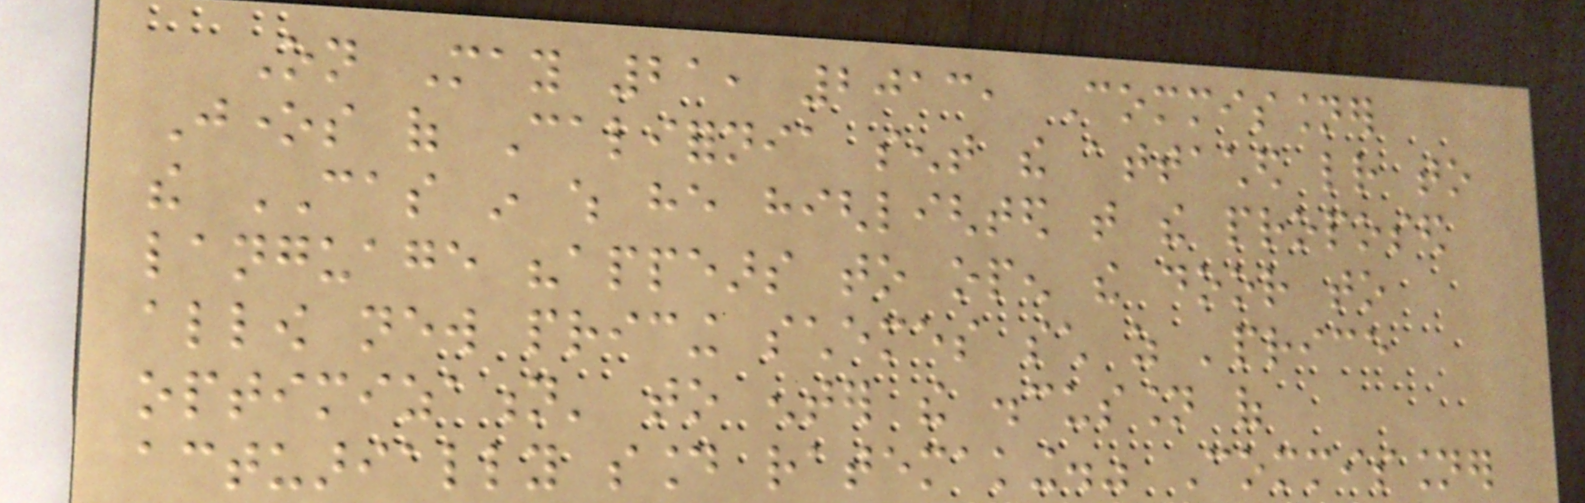On May 21, 2013, Commissioner
Jones of California sent the attached letter to
the CAS in which he highlighted that the proposed
language "appears to open the door to
allow new pricing schemes such as 'price
optimization' to enter the discussion of
actuarially sound ratemaking." Commissioner
